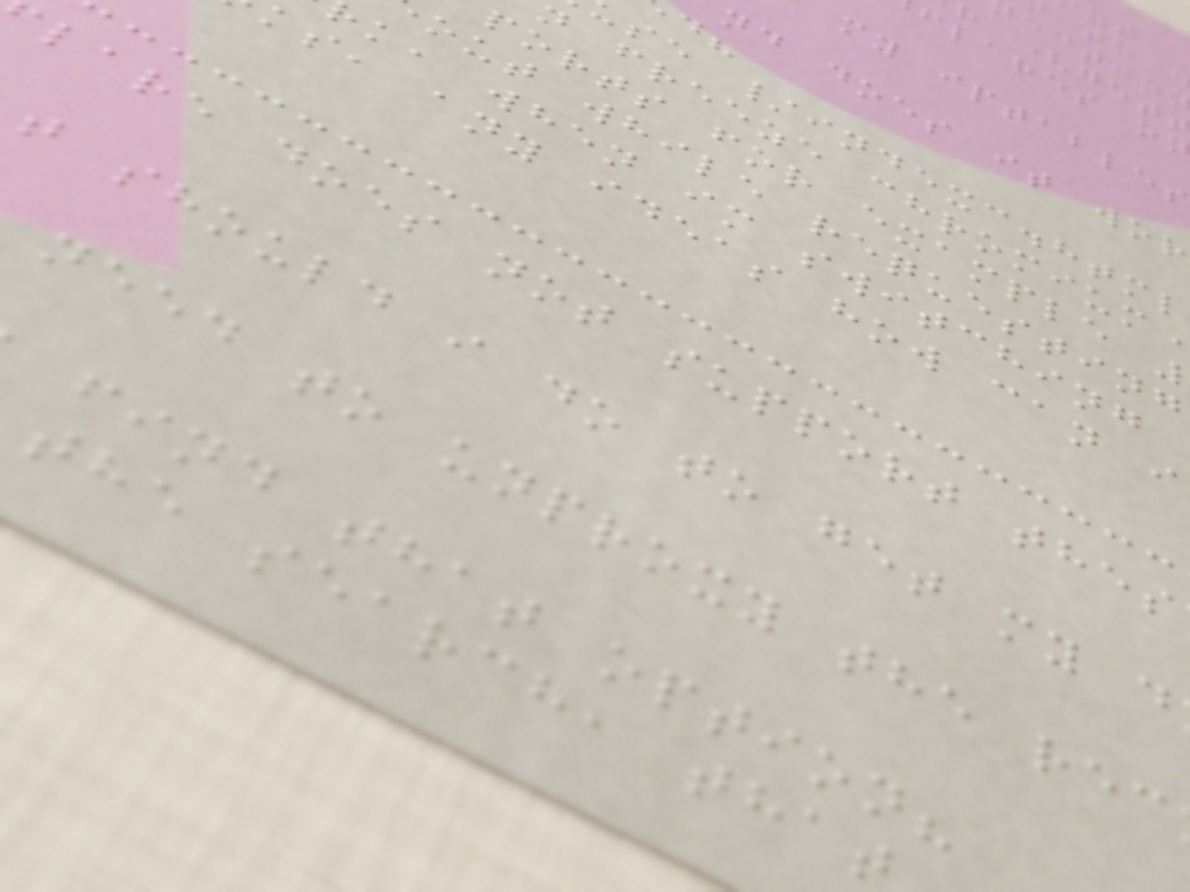my iptables
nd does it wor
se /indexc.html
n freeze chromium
ports for example
out while requesting
k, when im switching
ks, any ideas how can i
lare does not support thes
t should i do to get my d
need to unproxy the rec
find that option?
the search, that
